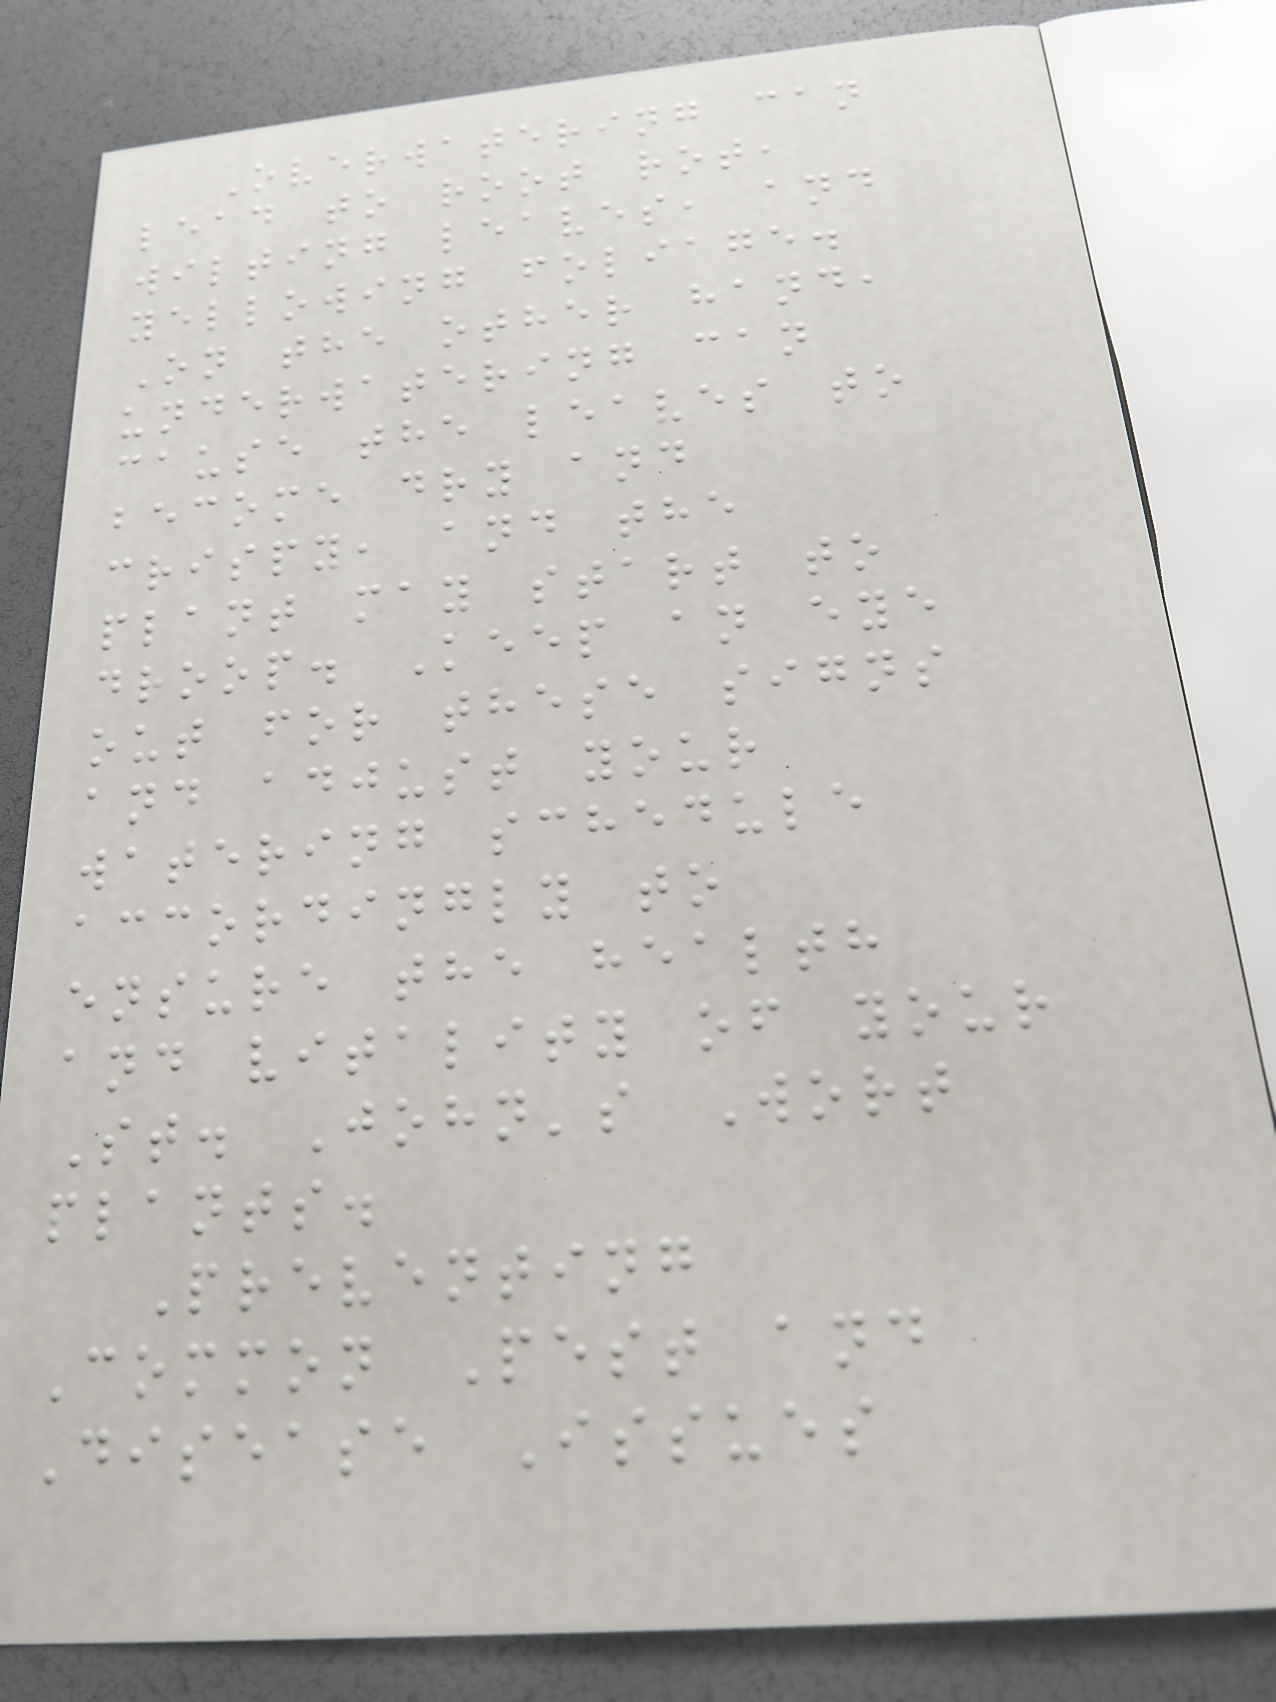Overwatering can
lead to root rot,
wilting leaves, and
yellowing foliage.
On the other hand,
underwatering can
cause the leaves to
become dry and
crispy, and the
plant may start to
droop. Keep an eye
out for these signs
and adjust your
watering schedule
accordingly to
ensure the health
and vitality of your
St. John's Wort
plants.
Preventing
Common Pest and
Disease Issues
